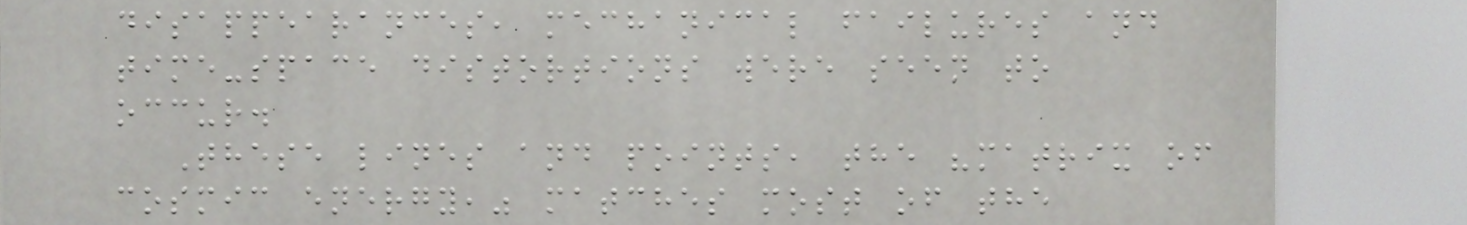disappearances, mechanical failures and
time-space distortions were seen to
occur.
These lines and points, the "matrix of
cosmic energy," matches most of the
